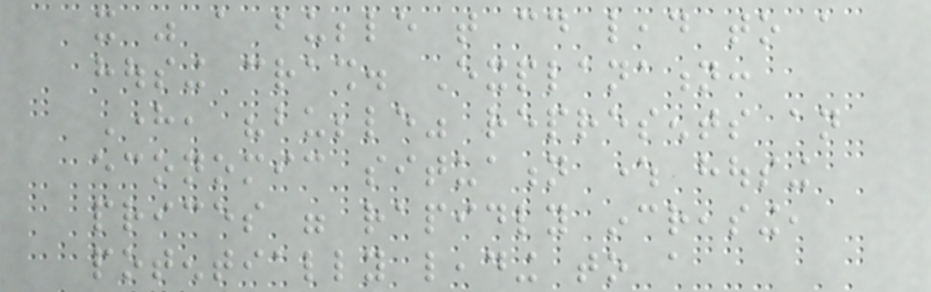it was a bubble that could lead to a
housing crash. Explanation:
Here, "bubble" represents an
economic situation where housing
prices were rapidly increasing,
potentially leading to a
